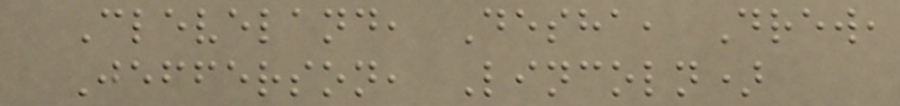Cleveland, Desha, Drew,
Jefferson, Lincoln)
